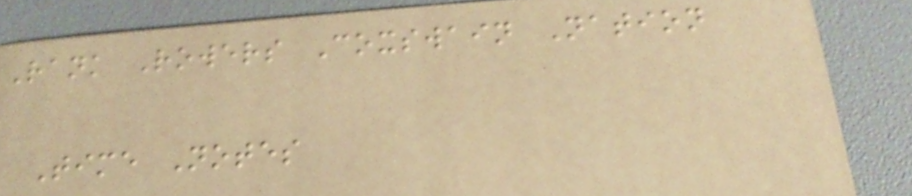Rank Rowers Coxswain Nation
Time Notes
